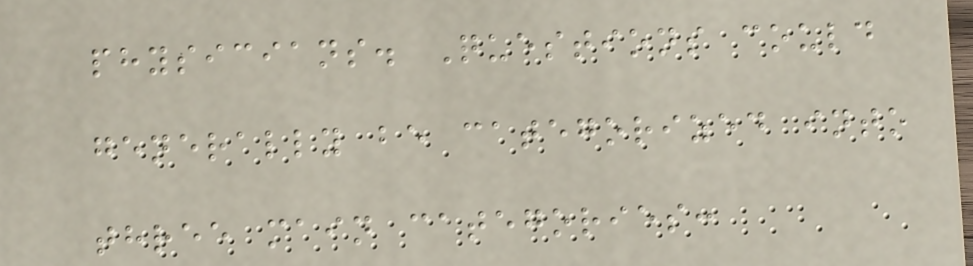physicians. Questions could
generally be categorized into
three main categories:
